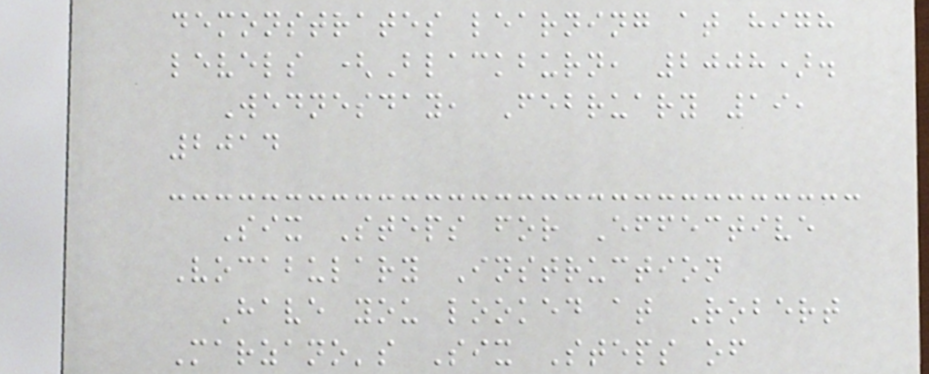demonstrates learning at high
levels (Blackburn, 2008).
Wednesday, February 19,
2014
Six Steps for Effective
Vocabulary Instruction
Have you looked at Robert
Marzano's Six Steps of
